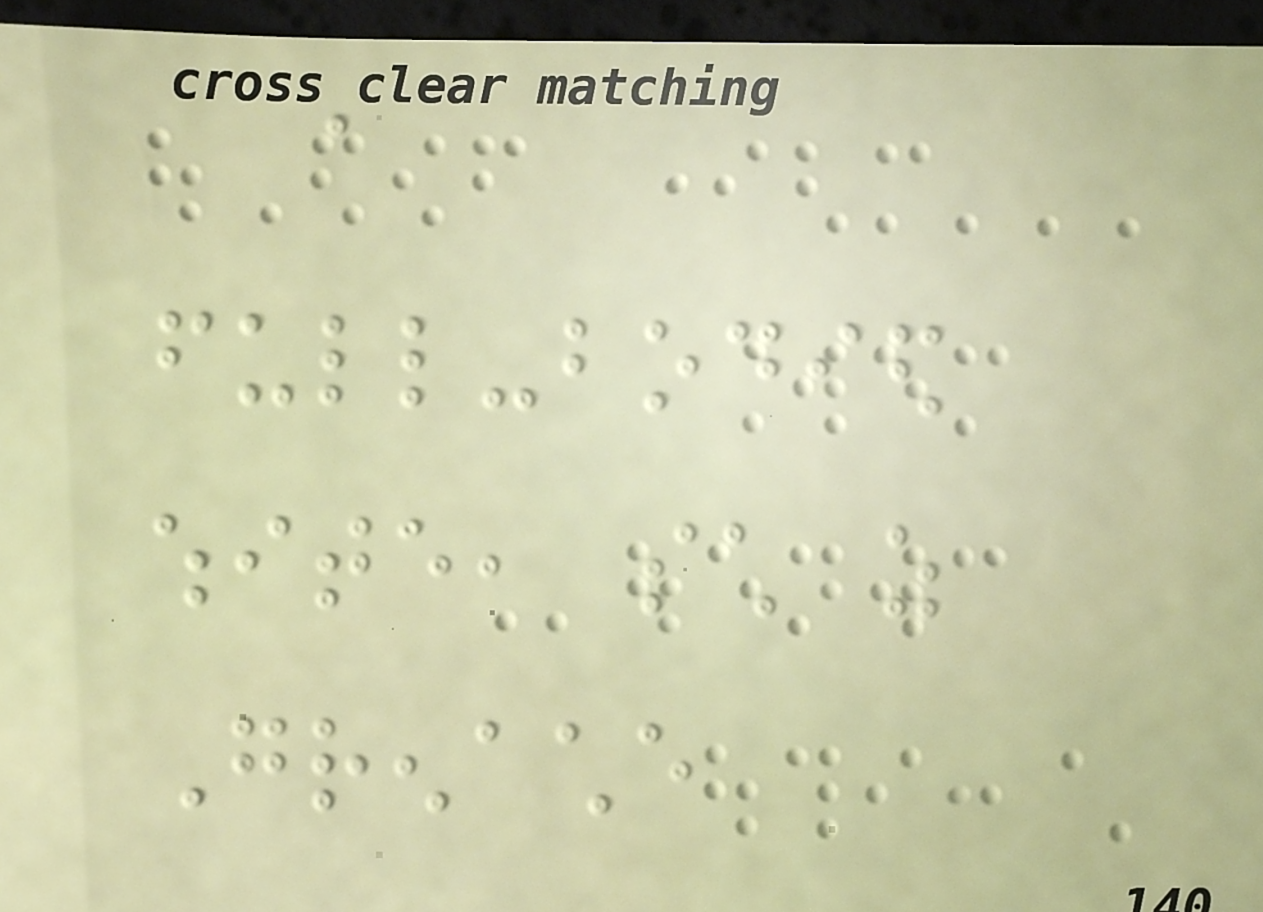a
full-bodied
white, such as
Grenache
